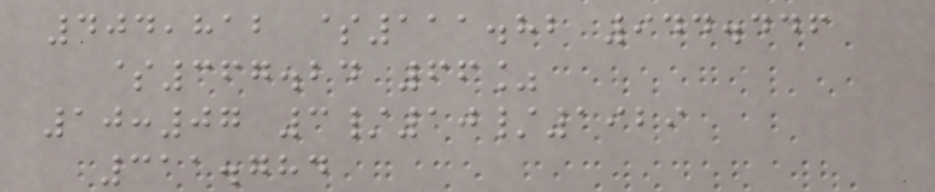404,812 $111.82 944.446
$367.24 66%
10:07 3/10/1929
311.784
